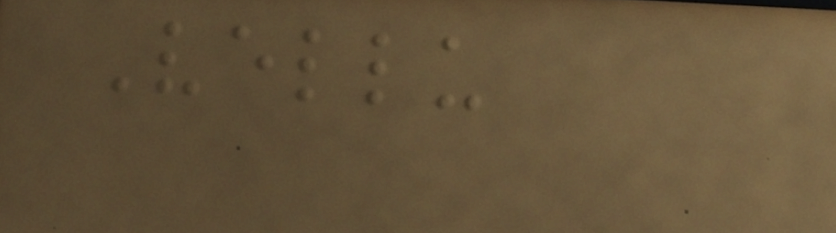Vellu
